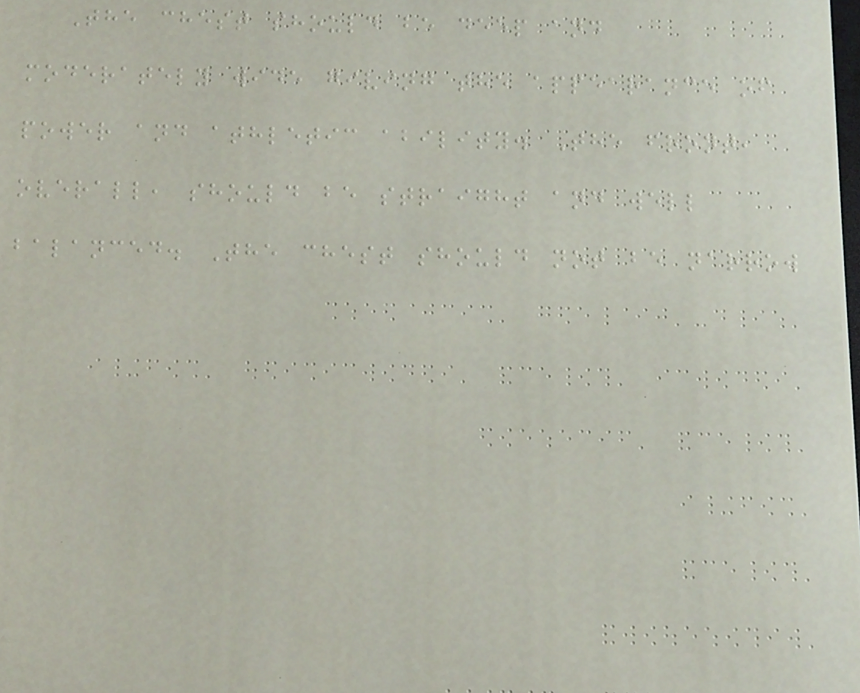The chest should be deep and
moderately wide giving the appearance of
power and athletic ability. The front,
overall, should be straight and well
balanced. The chest should not be narrow
